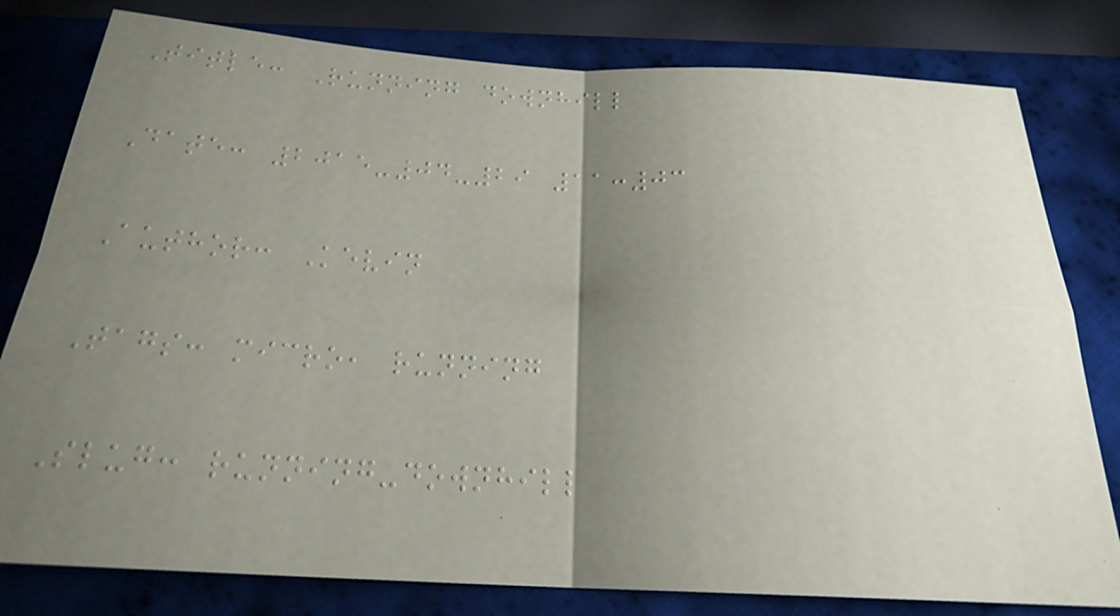Title: Running downhill
Date: 2015-04-29 11:03
Author: Kevin
Tags: micro, running
Slug: running-downhill
